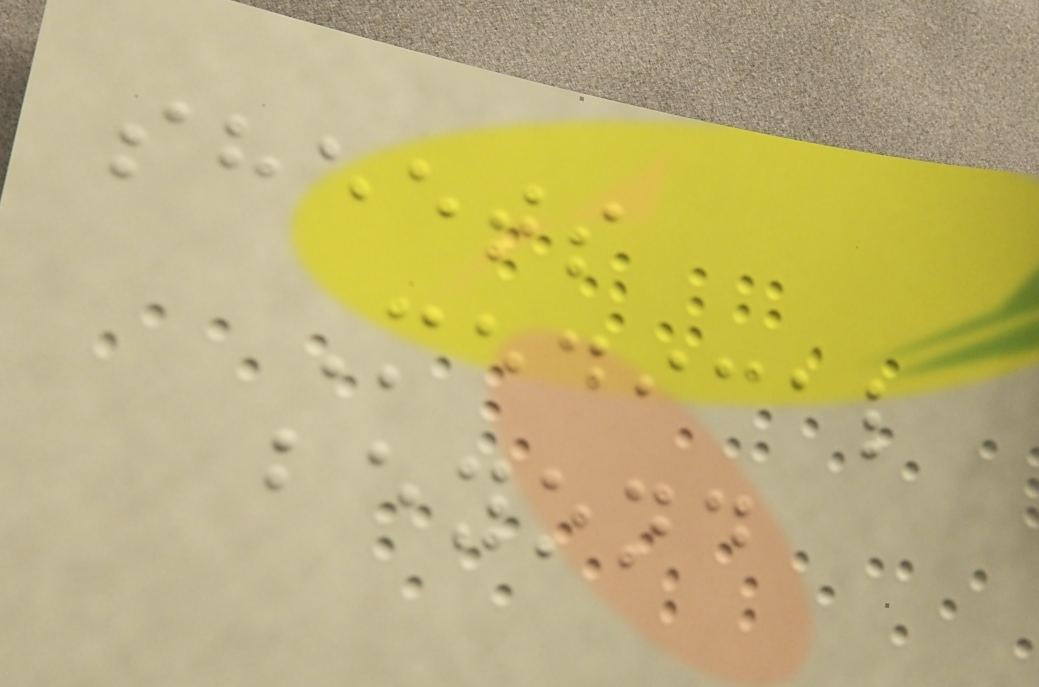sheets
Medical
beyond
